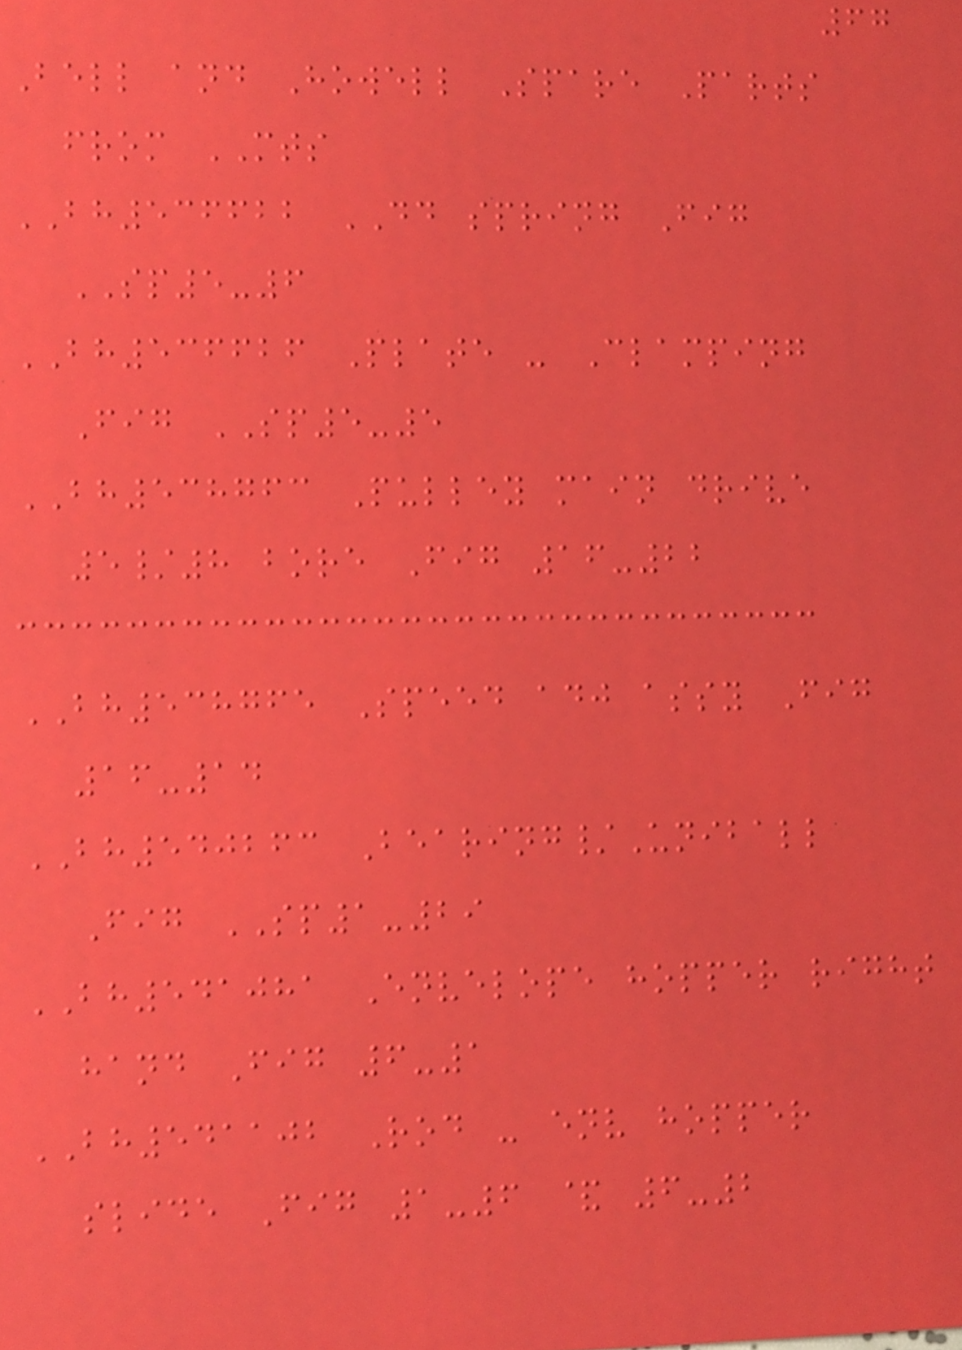67
Bell and Howell Spare Parts
from MTS
BH536622 DD spring Fig
SP5-6
BH536626 Plate - Clamping
Fig SP5-5
BH538763 Pulley main drive
5/8 bore Fig 16-22
BH538765 Speed adj assy Fig
16-14
BH540263 Bearing/Uniball
Fig SP1-29
BH541081 Envelope hopper right
hand Fig 6-1
BH541102 Rod - env hopper
slide Fig 1-6 & 6-2
